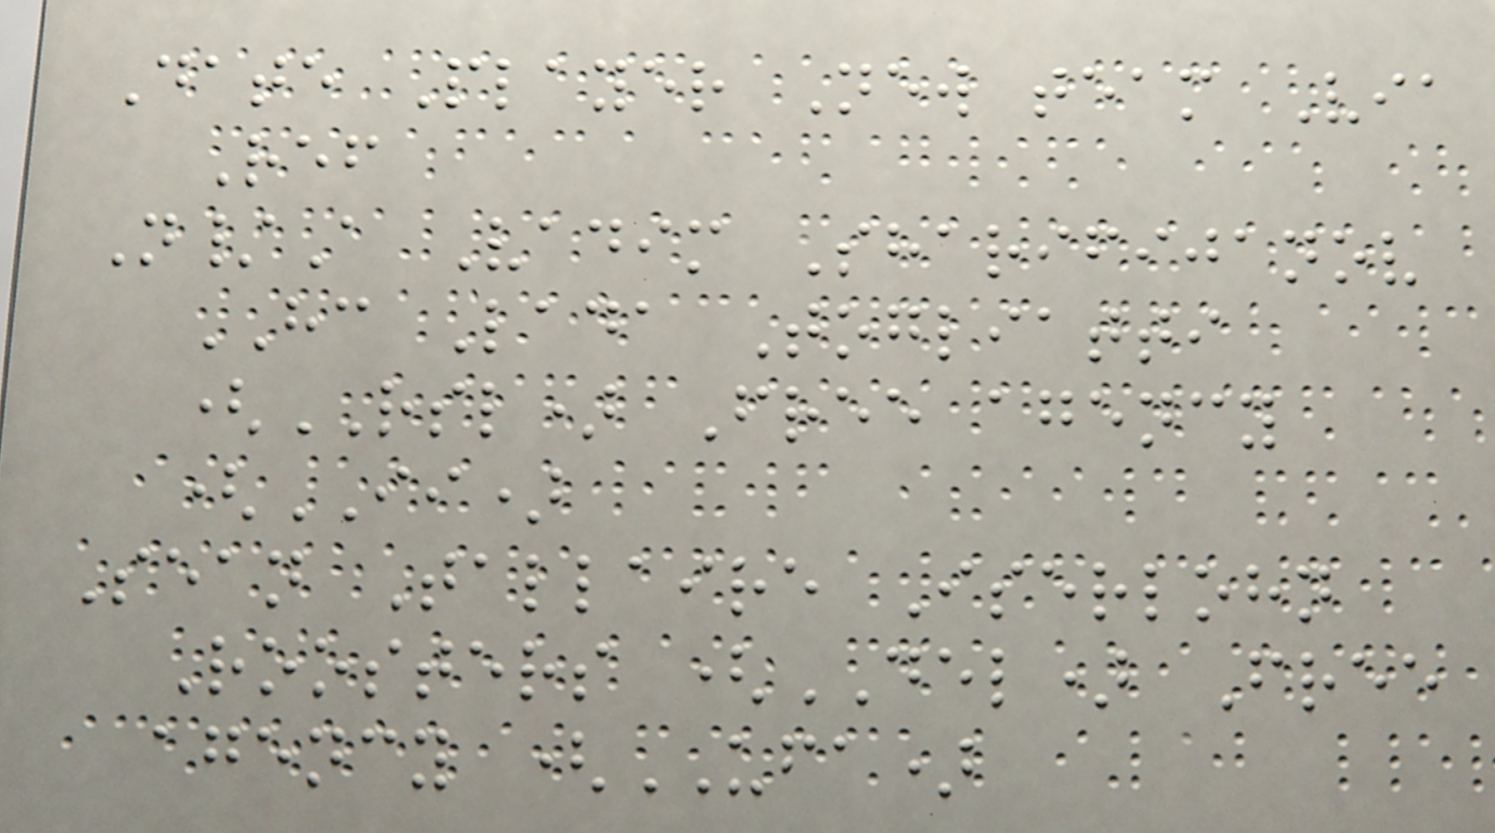Date Player New team Via
Ref
N/A Vadim Sharifijanov
HC Lada Togliatti
(RSL) Free agency
(II)
Sean Tallaire Iserlohn
Roosters (DEL) Free
agency (UFA)
